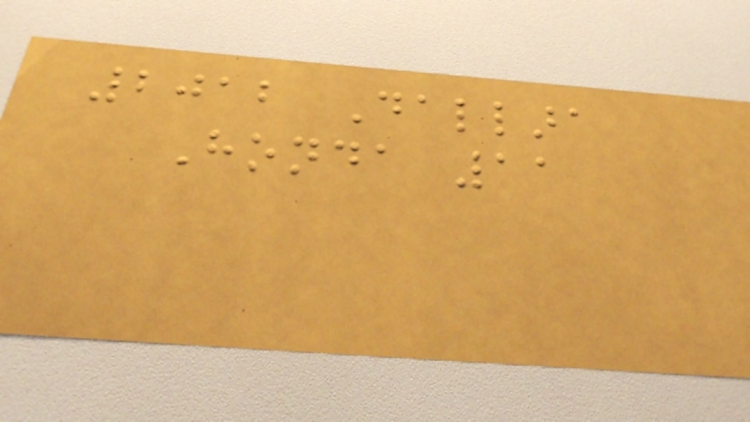2012 Dallara
Honda 11
